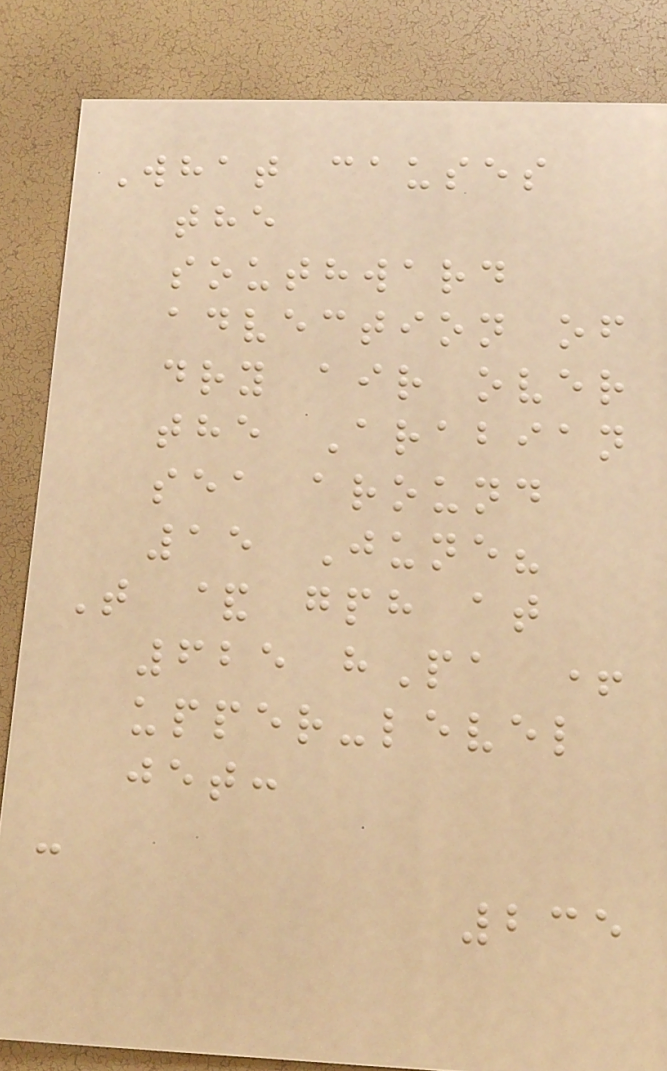What causes
the
southward
advection of
dry air over
the Arabian
sea around
15 June?
T & gph at
625 hPa +
upper-level
jet:
-
235
